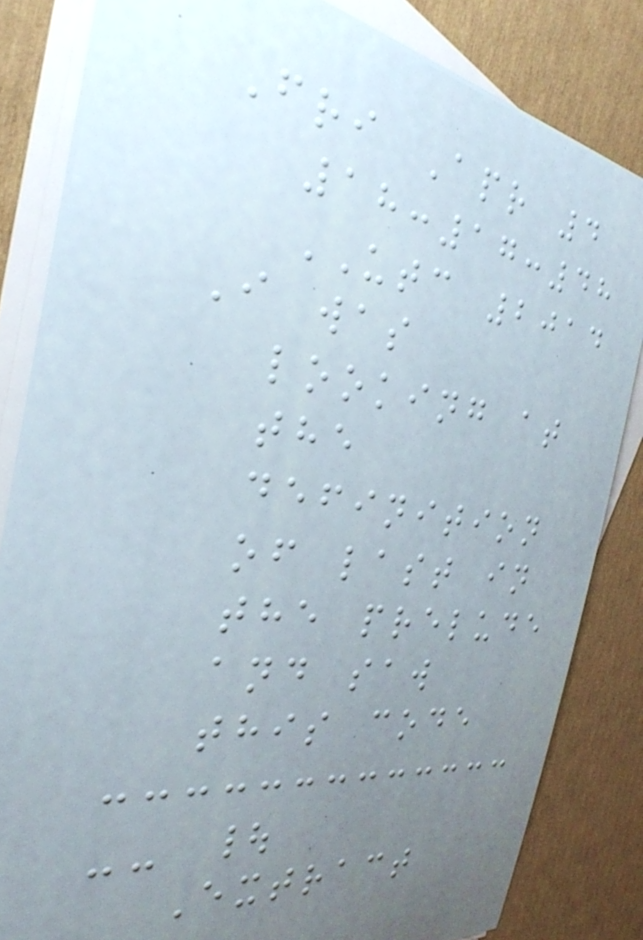Fri Apr 4
18:17:48
UTC 2014
I was
looking at
the
definition
of last in
the prelude
and saw
this code
-- |
Extract
